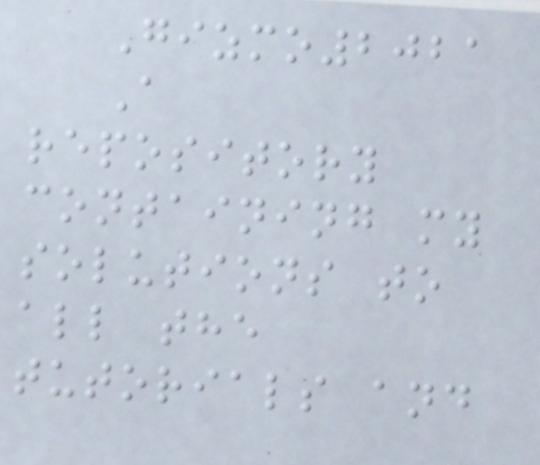Gizmo2021
A
repository
containing my
solutions to
all the
tutorials and
